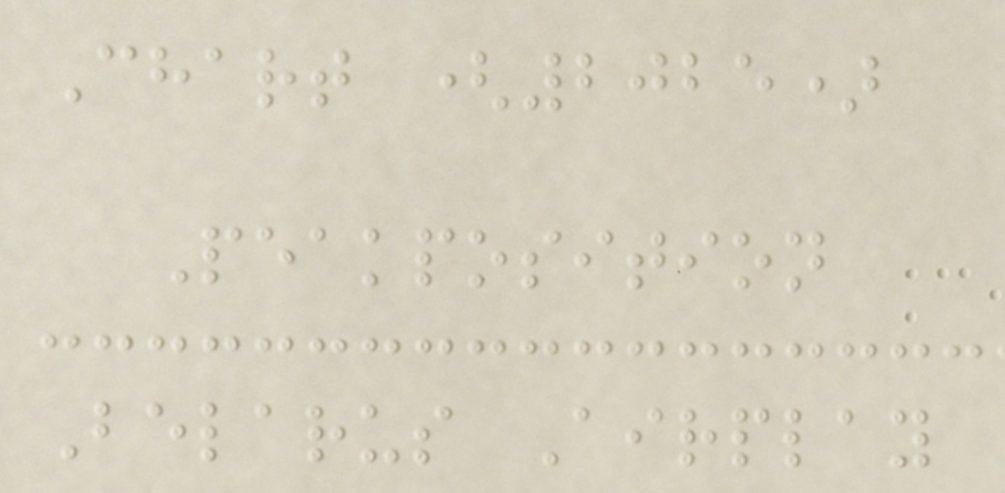Chart (2025)
Peakposition
Belarus Airplay
